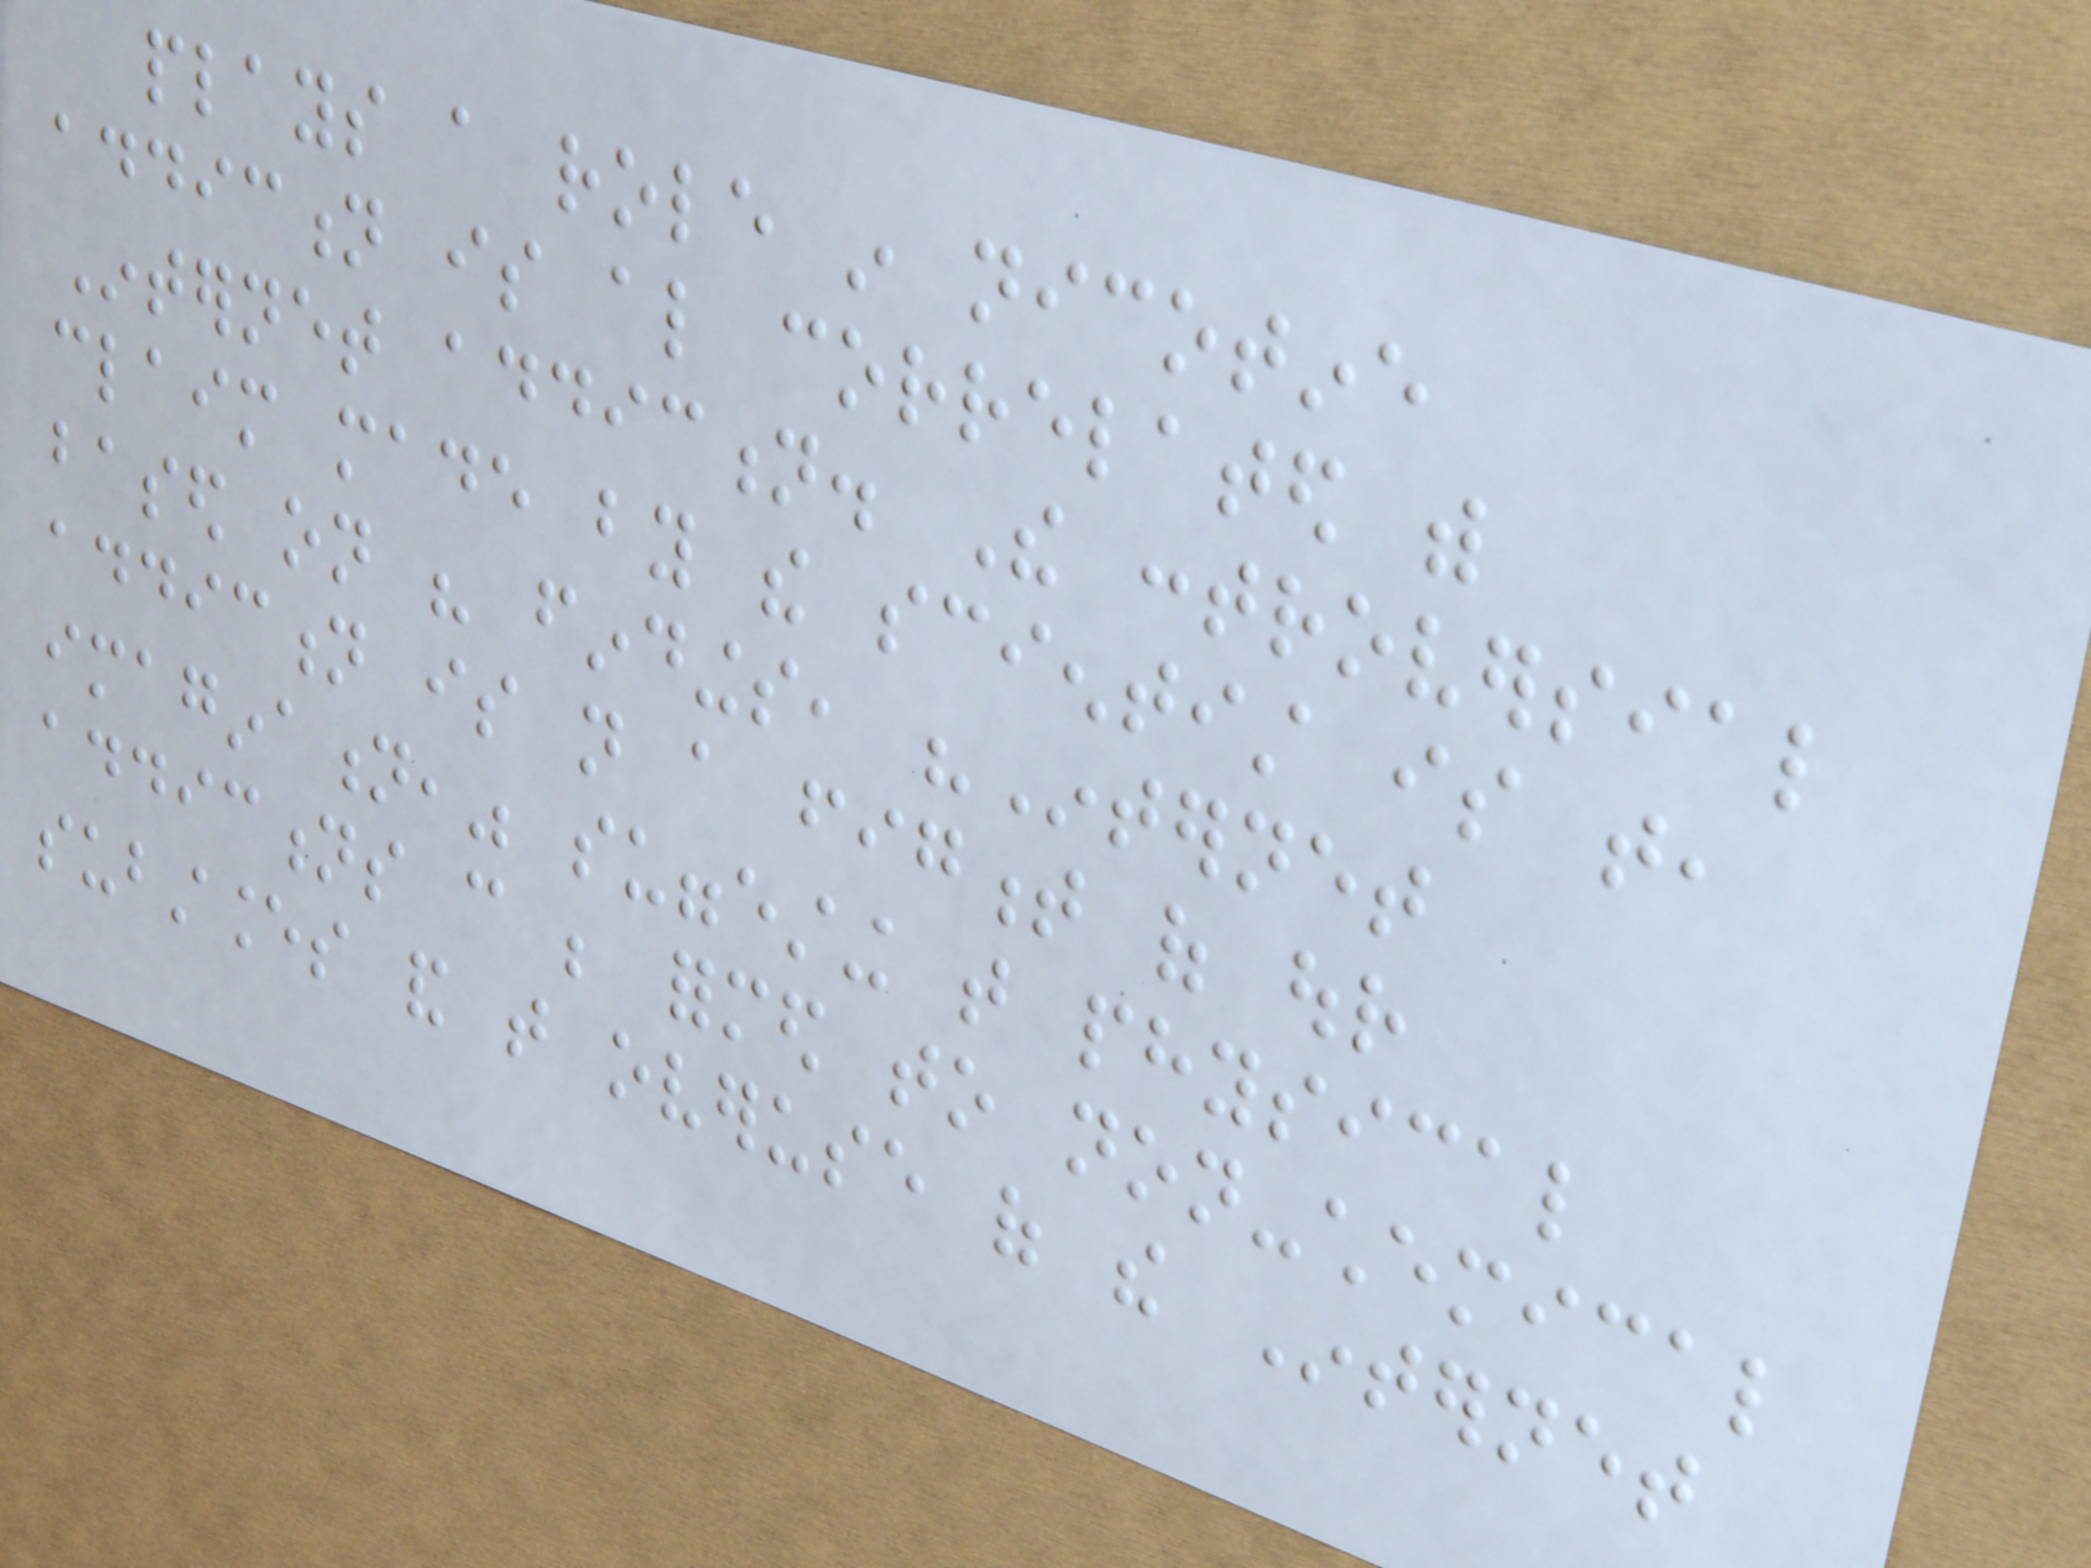plays a role in nicotine
addiction is also correlated with
Internet addiction. The controversial
claim made by the scientist is that,
based on his findings, "Internet
addiction is not a figment of our
imagination," suggesting that physical
addictions can be formed to non-chemical
substances and that overuse of the Internet
